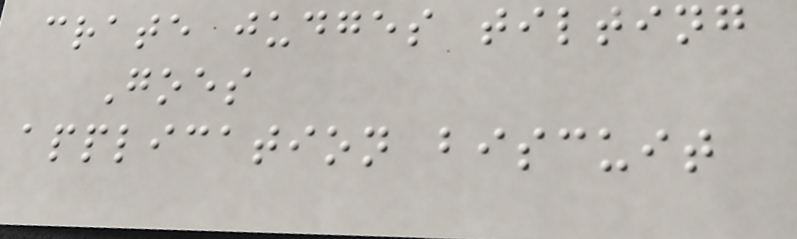crate judges tilting
Goes
application biscuit
